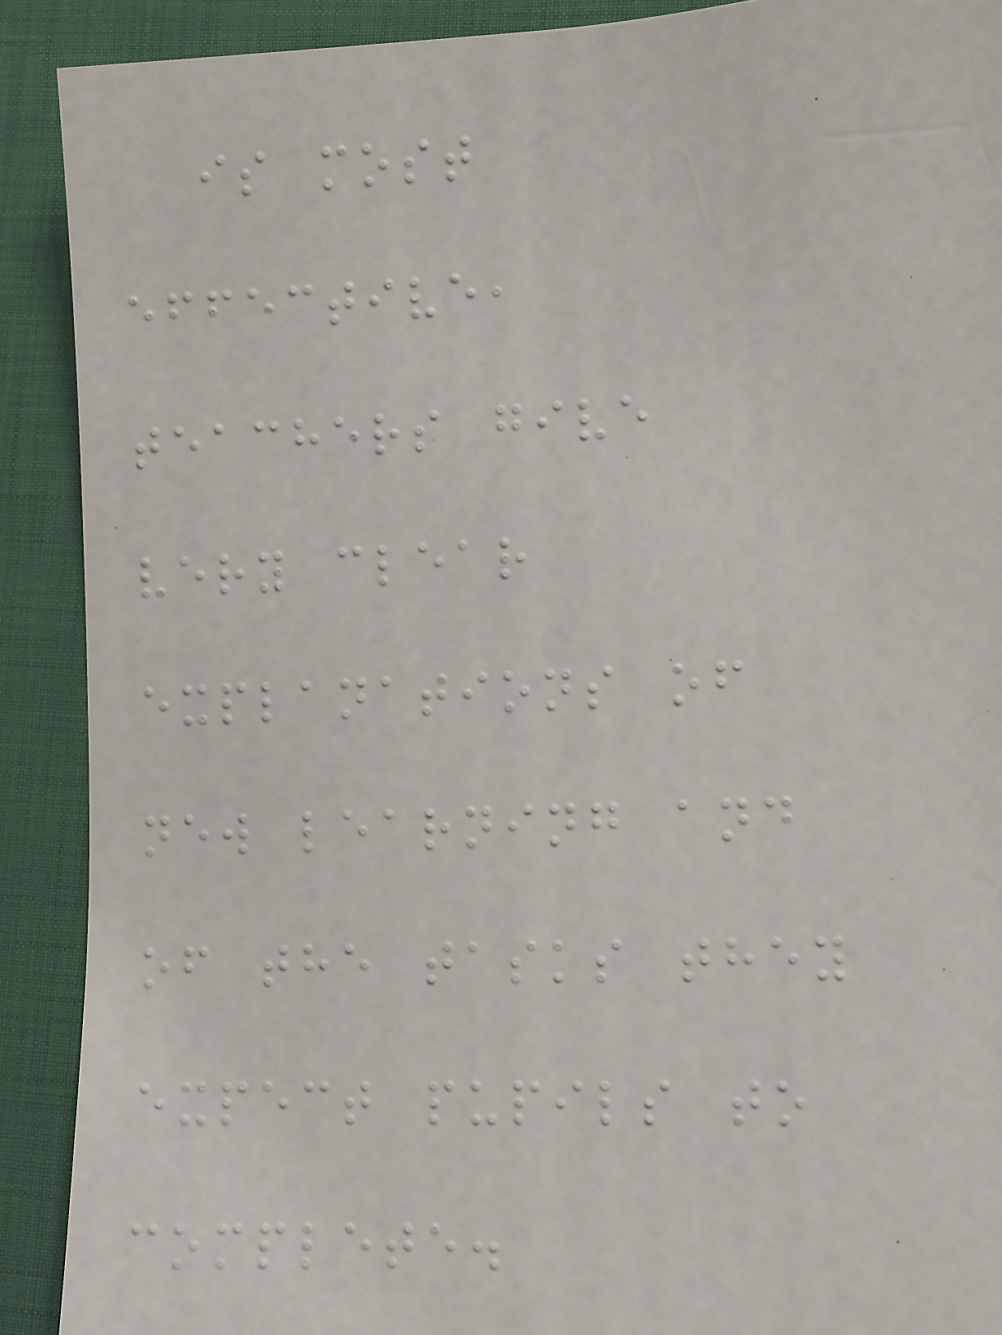is most
effective,
teachers give
very clear
explanations of
new learning and
of the tasks they
expect pupils to
complete.
